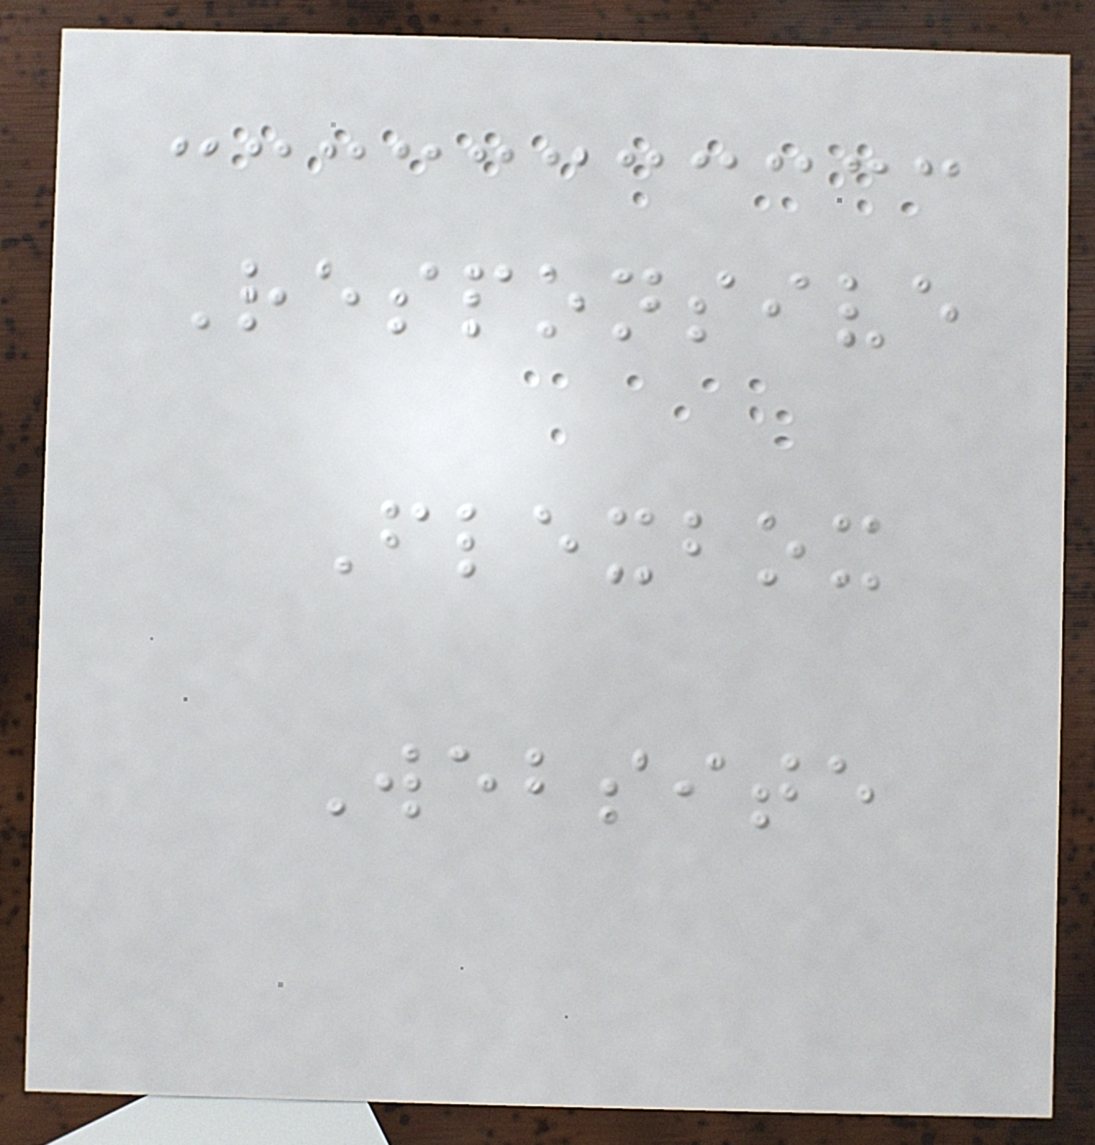Responsive
Flexbox
Website
